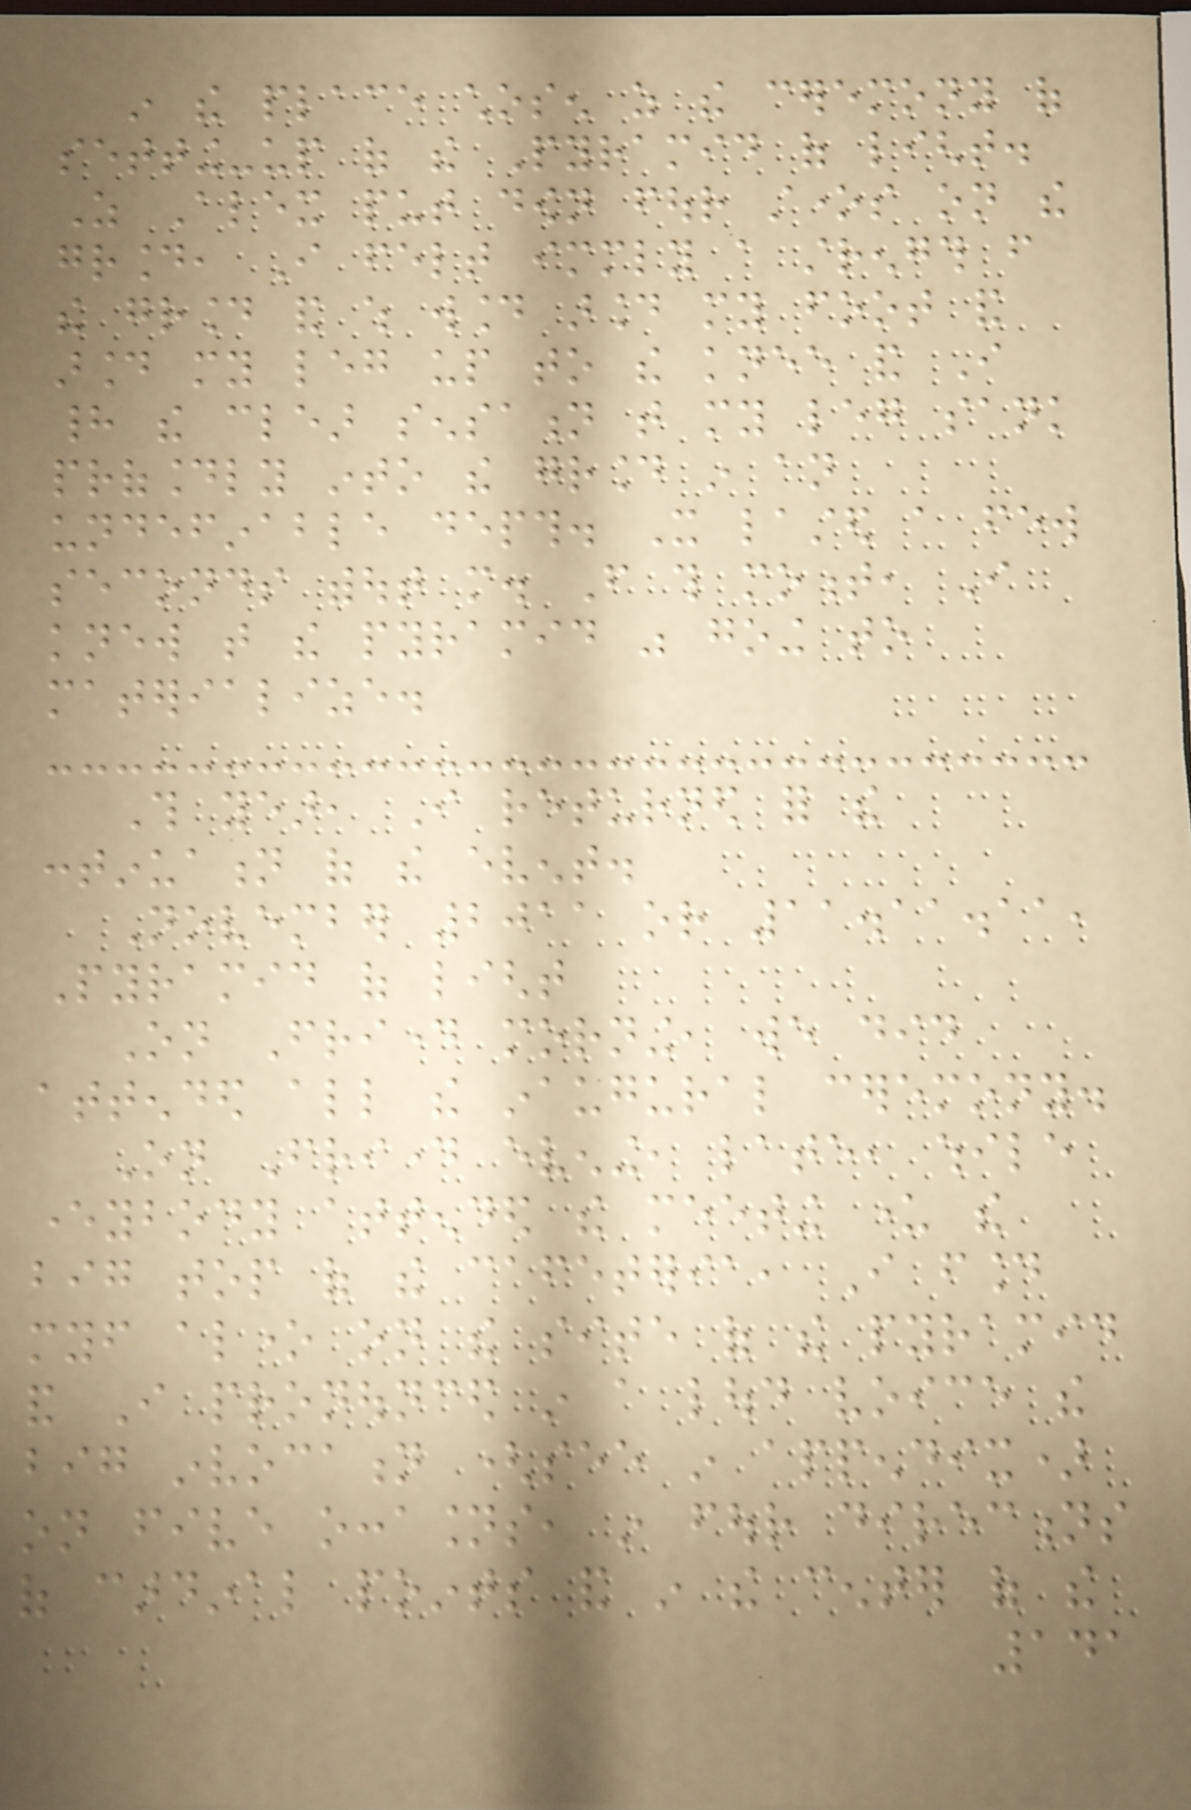in the place chosen as the ceremony of
setting-up of the Pyramid of light.
As Alex put down four stones on the
ground, I felt immediately a strength from
the ground and which wound around my foot and
around my leg up to the knee and I
had the clear sensation that my leg sank
profoundly into the ground in an
undefinable depth. It lasted a few
seconds without more. From this moment, I
knew that the pyramid was going to
materialize.
This year, I returned for the
continuation of the event.
November 2011 or 11.11.11,
Pyramid of light
On Friday morning, we did
attended all the inaugural ceremony.
On Friday evening, late, while
everybody attended the meeting under the
big top of the cafeteria, I found
myself alone on the site of the pyramid
and I pronounced in a loud voice the
big invocation (see in appendix)
on five occasions, in four directions
of cardinal points and in the center of the
141
